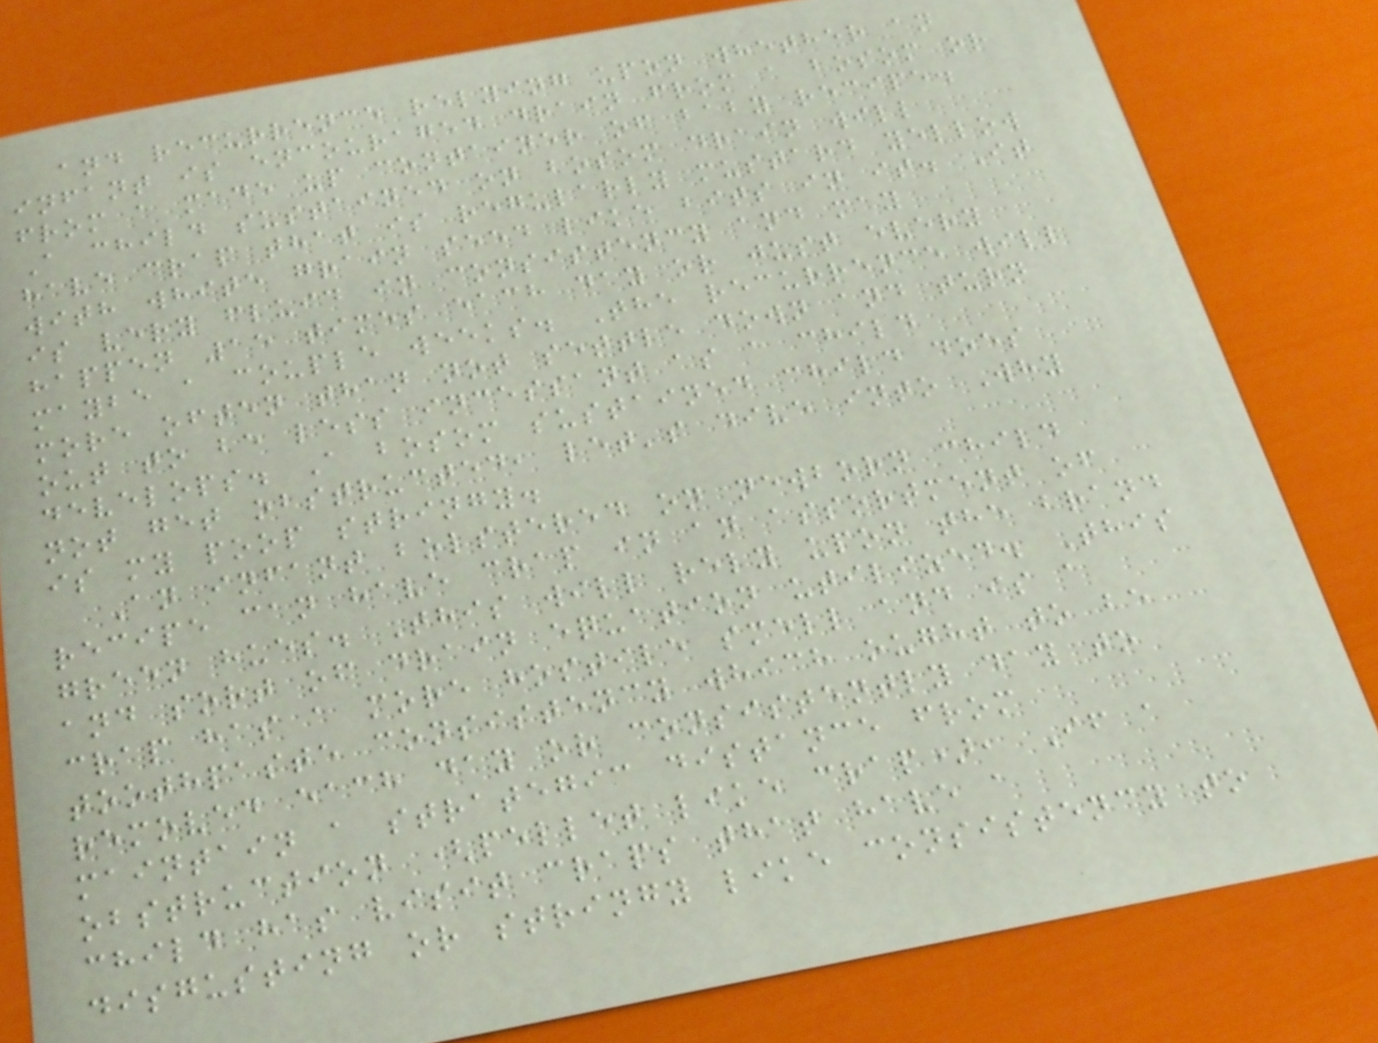and recurrence relying upon whether an
infant is encouraged drain from a bosom or
from a made up container of baby recipe.
A child sustained on bosom drain will
have crap that is regularly mustard yellow
with white grain seed like bits in it. It
is very fluid in consistency and may
happen 15 times each day or just every
maybe a couple weeks. The recurrence will
more often than not settle down and turn
out to be less incessant as a child
develops. A bosom sustained child does
not get obstructed, let's dive into Why
is my poop stringy.
An infant bolstered on newborn child
recipe can have crap in an assortment of
green hues. This will rely upon the brand
and sort of drain equation utilized. This
crap has a more hostile smell and is a
toothpaste consistency which ought to be
removed each day or consistently day to
maintain a strategic distance from
obstruction (pellet like crap), If a
child has visit craps that have a
disgusting or stringy like consistency to
